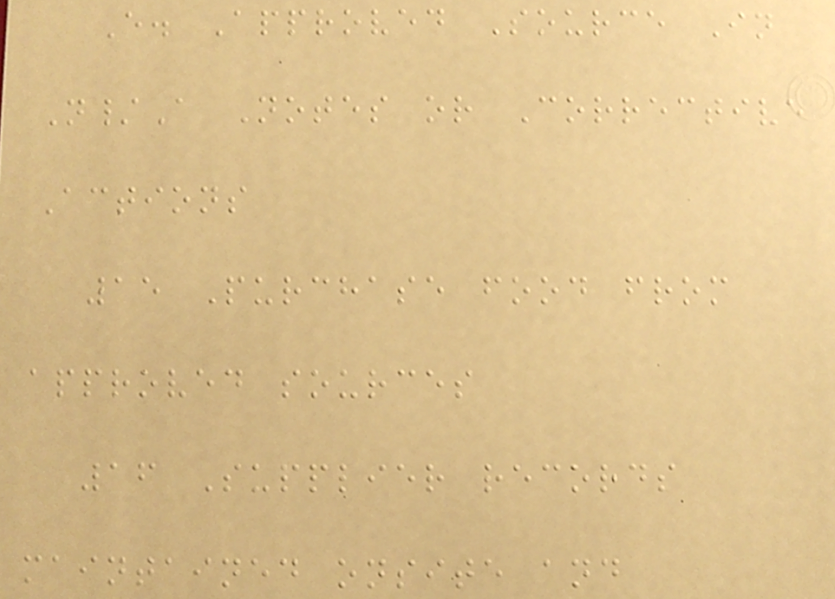E. Approved Source In
N/A Notes or Corrective
Actions
15 Purchase food from
approved sources
16 Supplier records
maintained onsite and
